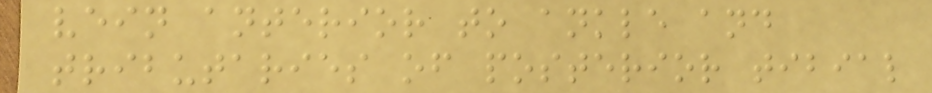vein anterior to ankle and
tributaries of posterior tibial
